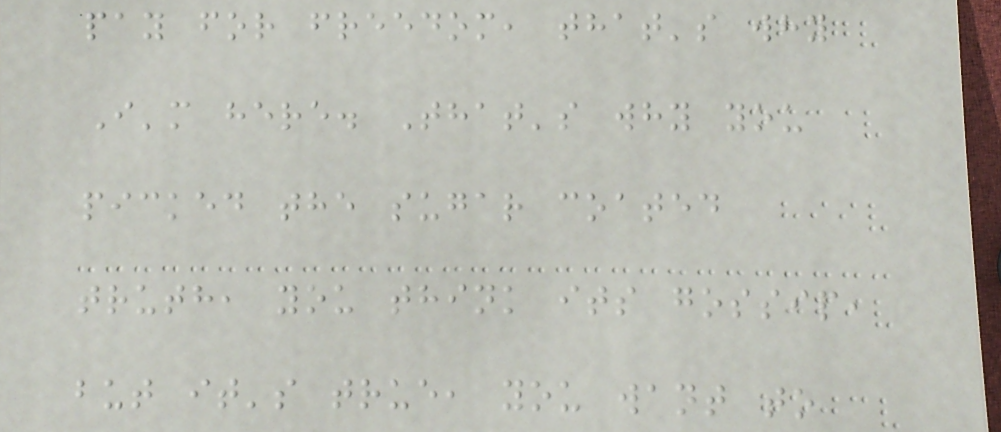pay for freedom, that's why
I'm here. That's why you
picked the sugar coated
truth, you think its gossip,
but it's true, you want to
